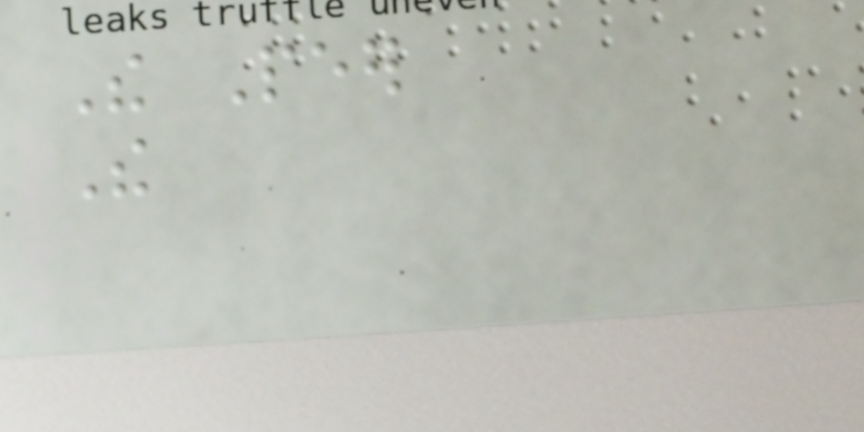The Peer
The
